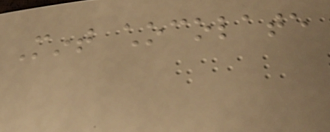Mint chocolate
